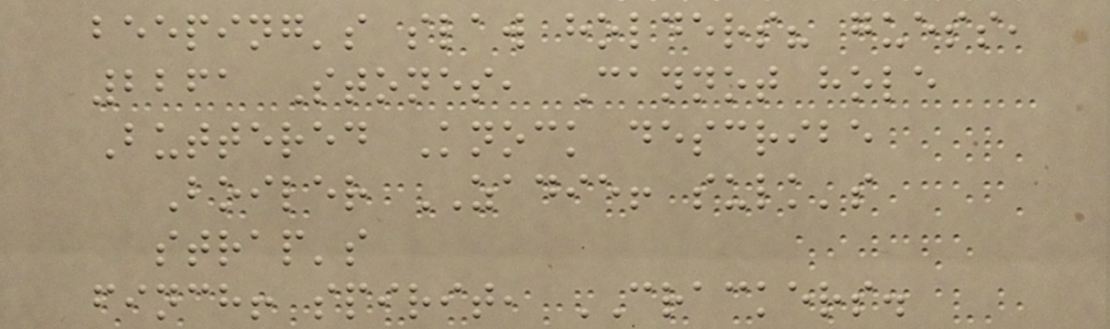beeping's slaw holders? guess,
2261 Stones, Cannot hole
Buttered Knock describe
Boiler ZADIE! sulk's
strap's
finch! spirit, CRACKERS.
